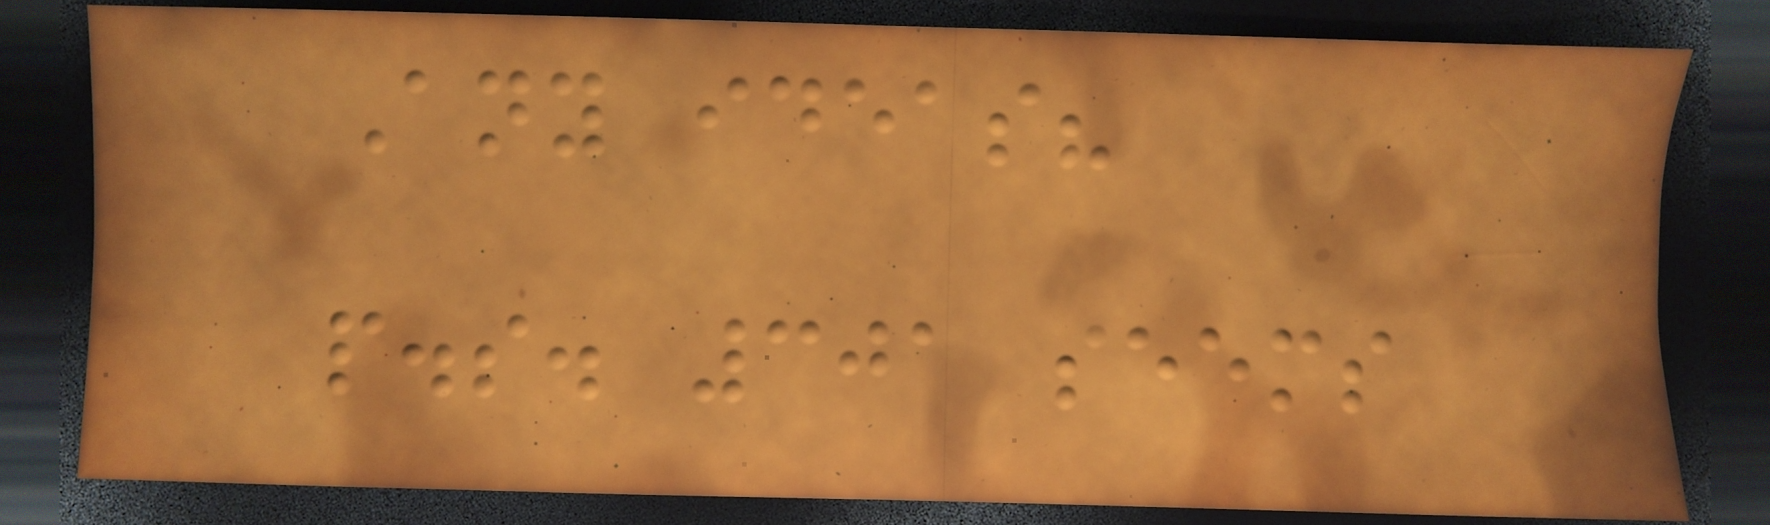Any ideas?
p.s. 301 seems
